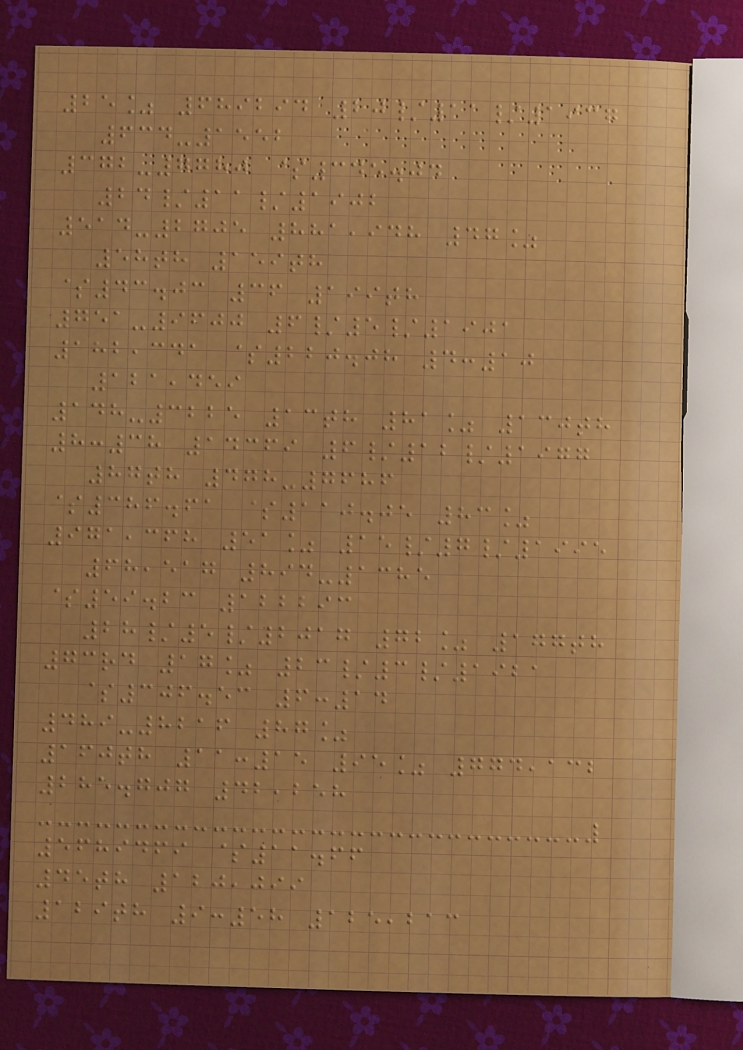25% 689294 20/11/1937
634-1552
372-7780 $345.04
24/11/1902
514-2705 881,948 47%
58th 159th
$43.03 36 199th
751-9600 6/5/1901
182,341 $220.08 4:10
121,459
148-3225 13th 81% 130th
8:38 14369 6/12/1977
87th 478-7686
$386.61 $110.05 83%
971,368 51% 15/7/1995
68,517 894-1385
$59.23 122293
28/5/2017 72% 177th
73rd 17% 23/3/1921
$306.53 6:14
489-8216 87%
160th 11:15 95% 774,132
285.707 42,258
5689469 $11.66
45th 120,099
129th 9:58 125,213
